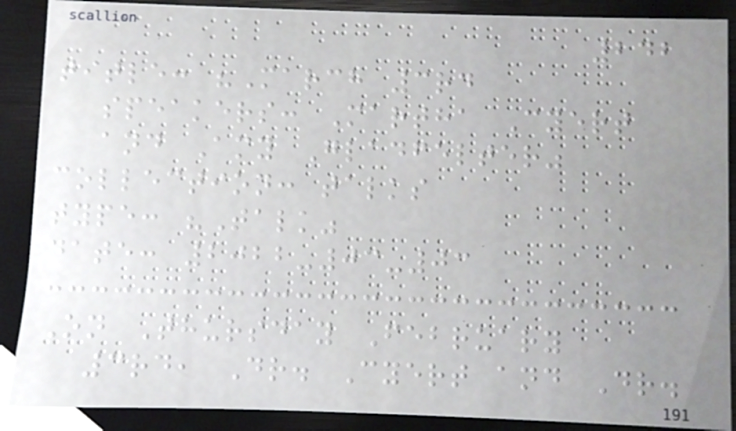242
title: "March 3rd
speakers: Martha Cyert
and Amy Gladfelter"
collection: talks
type: "Talk"
date: 2022-03-03
On Thursday February
3rd, Dr. Cyert and Dr.
